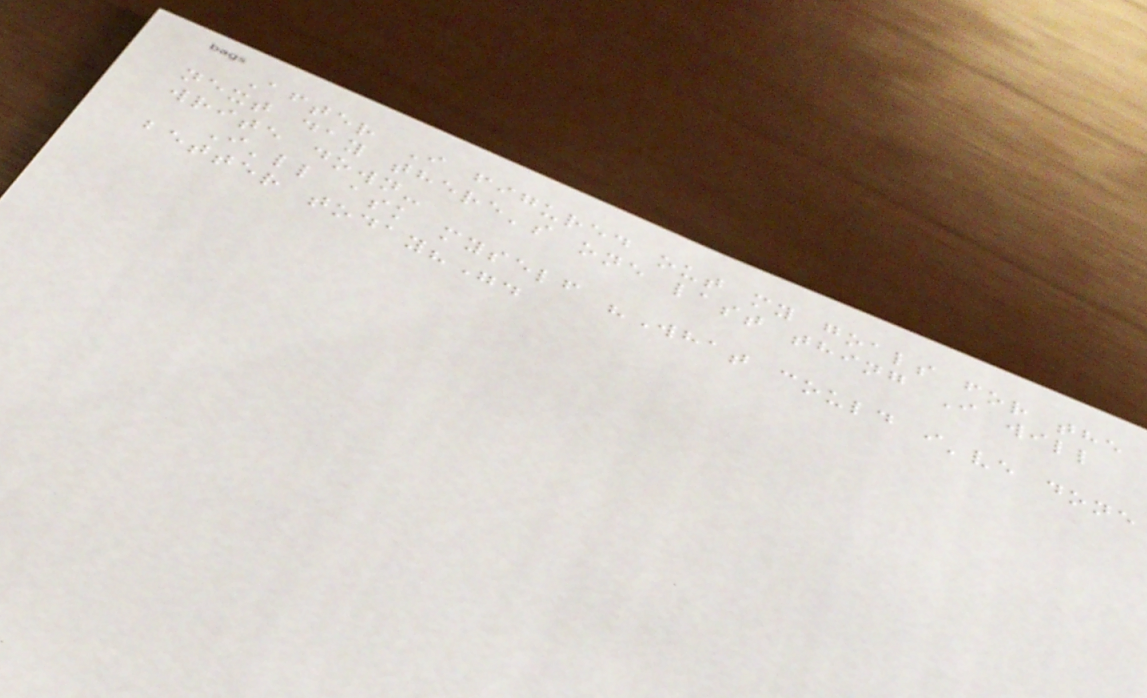After I figured out my goals for the
next day there's one last thing I will
write down-
I'll ask myself "What could i've done
better today?".
